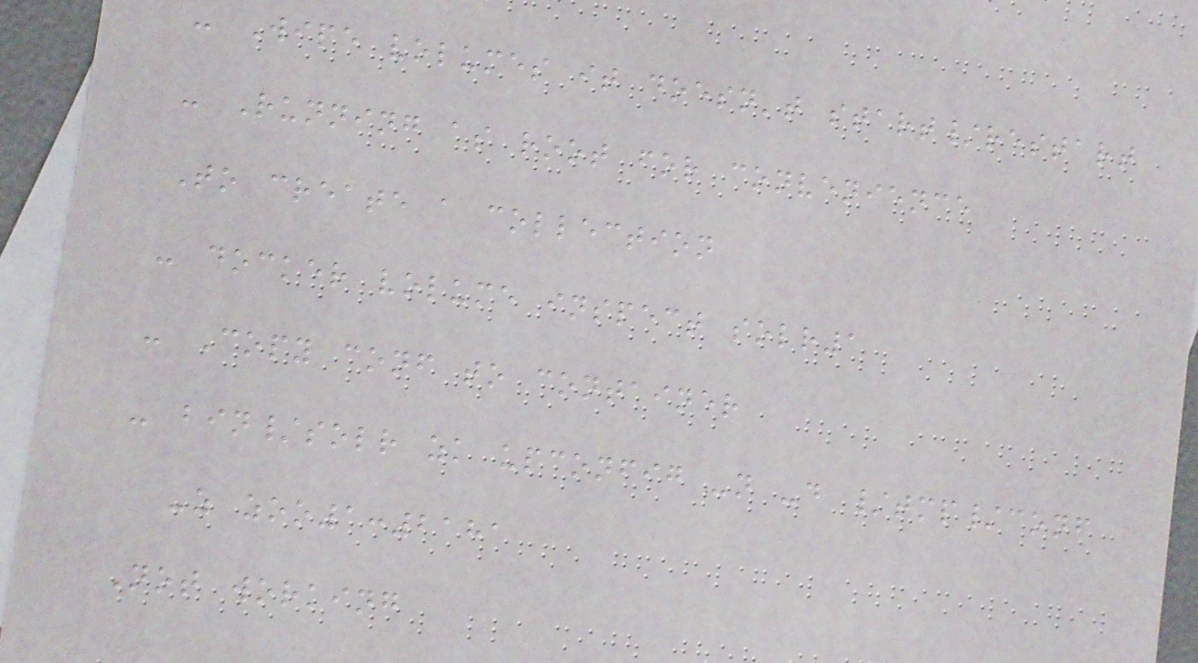- Wipe volumes it doesn't start/restart
- Running as root for convenience
To create a collection
- docker volume inspect solr1
- Copy conf to container
- bin/solr zk upconfig -n -d /tmp/conf
-z zoo1:2181
Not working
